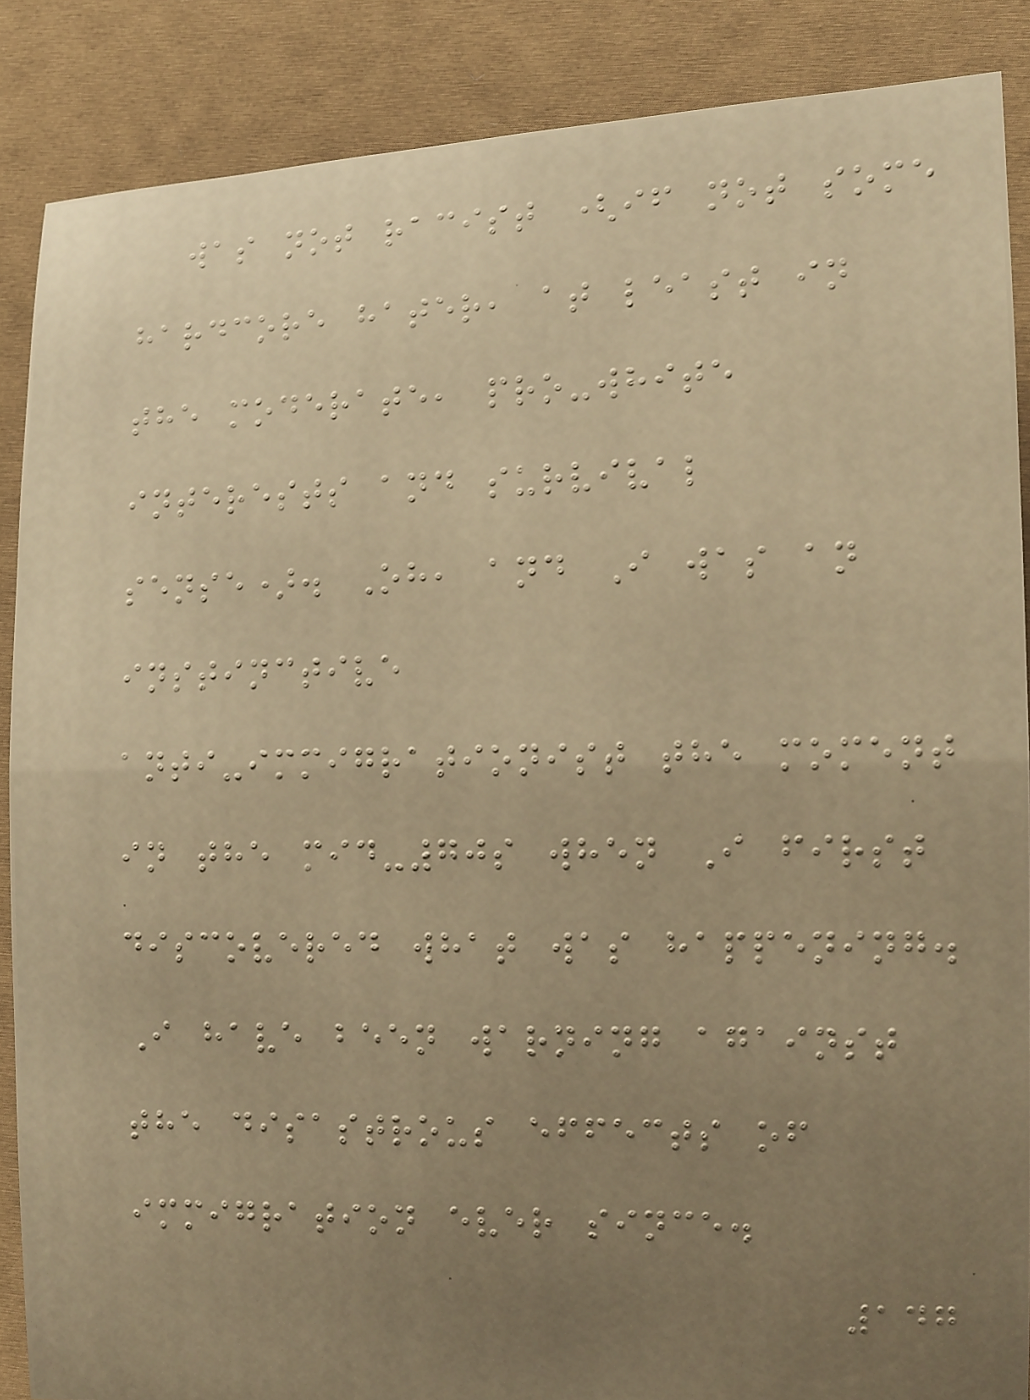was not racist (if not some
hardcore hater, at least in
the moderate, pro-white
interests and survival
sense). Oh, and I was an
instinctive
anti-immigrationist the moment
in the mid-70s when I first
discovered what was happening.
I have been warning against
the disastrous effects of
immigration ever since.
147
